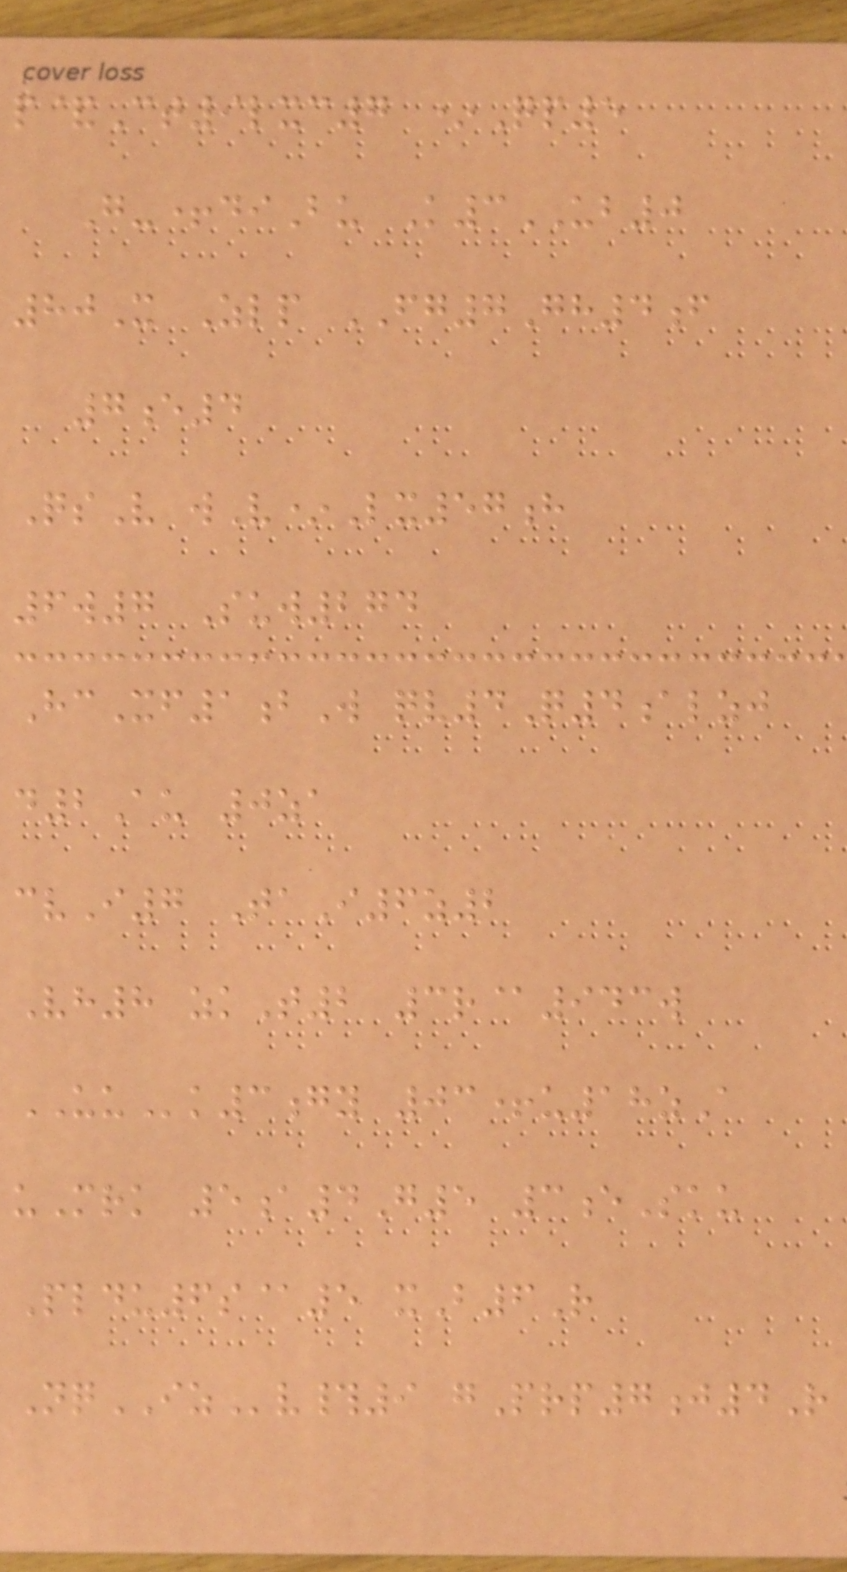p&Ct9lxc7 *Qp5
G-+diBu K3UB0
80X Zlp FG7Gh4f
7e4
QsV wV*Lx57h
6w7 Suw274
HcXf1bW qv4Q4alzj
d2Au 0za
cvI7 TaI6z2
Vh8 zkT2 3r@943w
UUk3gy 03+u18zA
uMrk 5a4G5 3eSku
Pldu6s@5 xB6R
NqIZv#9 gPrp7j4R
